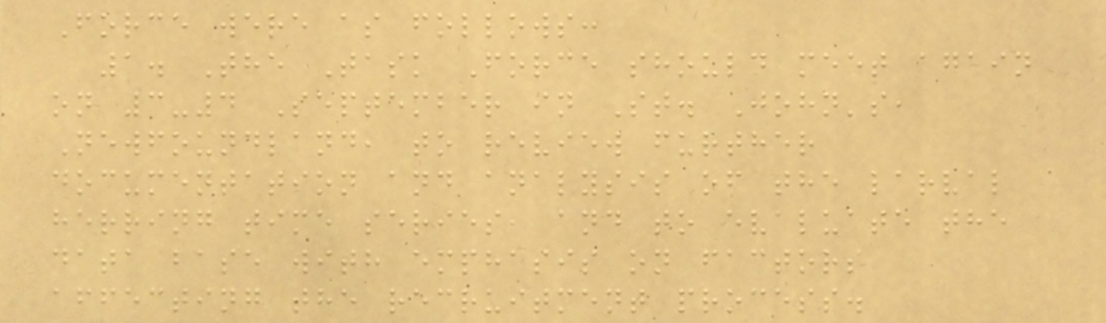Force were as follows:
1. The Task Force should meet again
on 3-4 September in St. John's,
Newfoundland, to review further
documentation and analysis of the larval
herring time series, and to evaluate the
data base with emphasis on factors
affecting the recruitment process.
